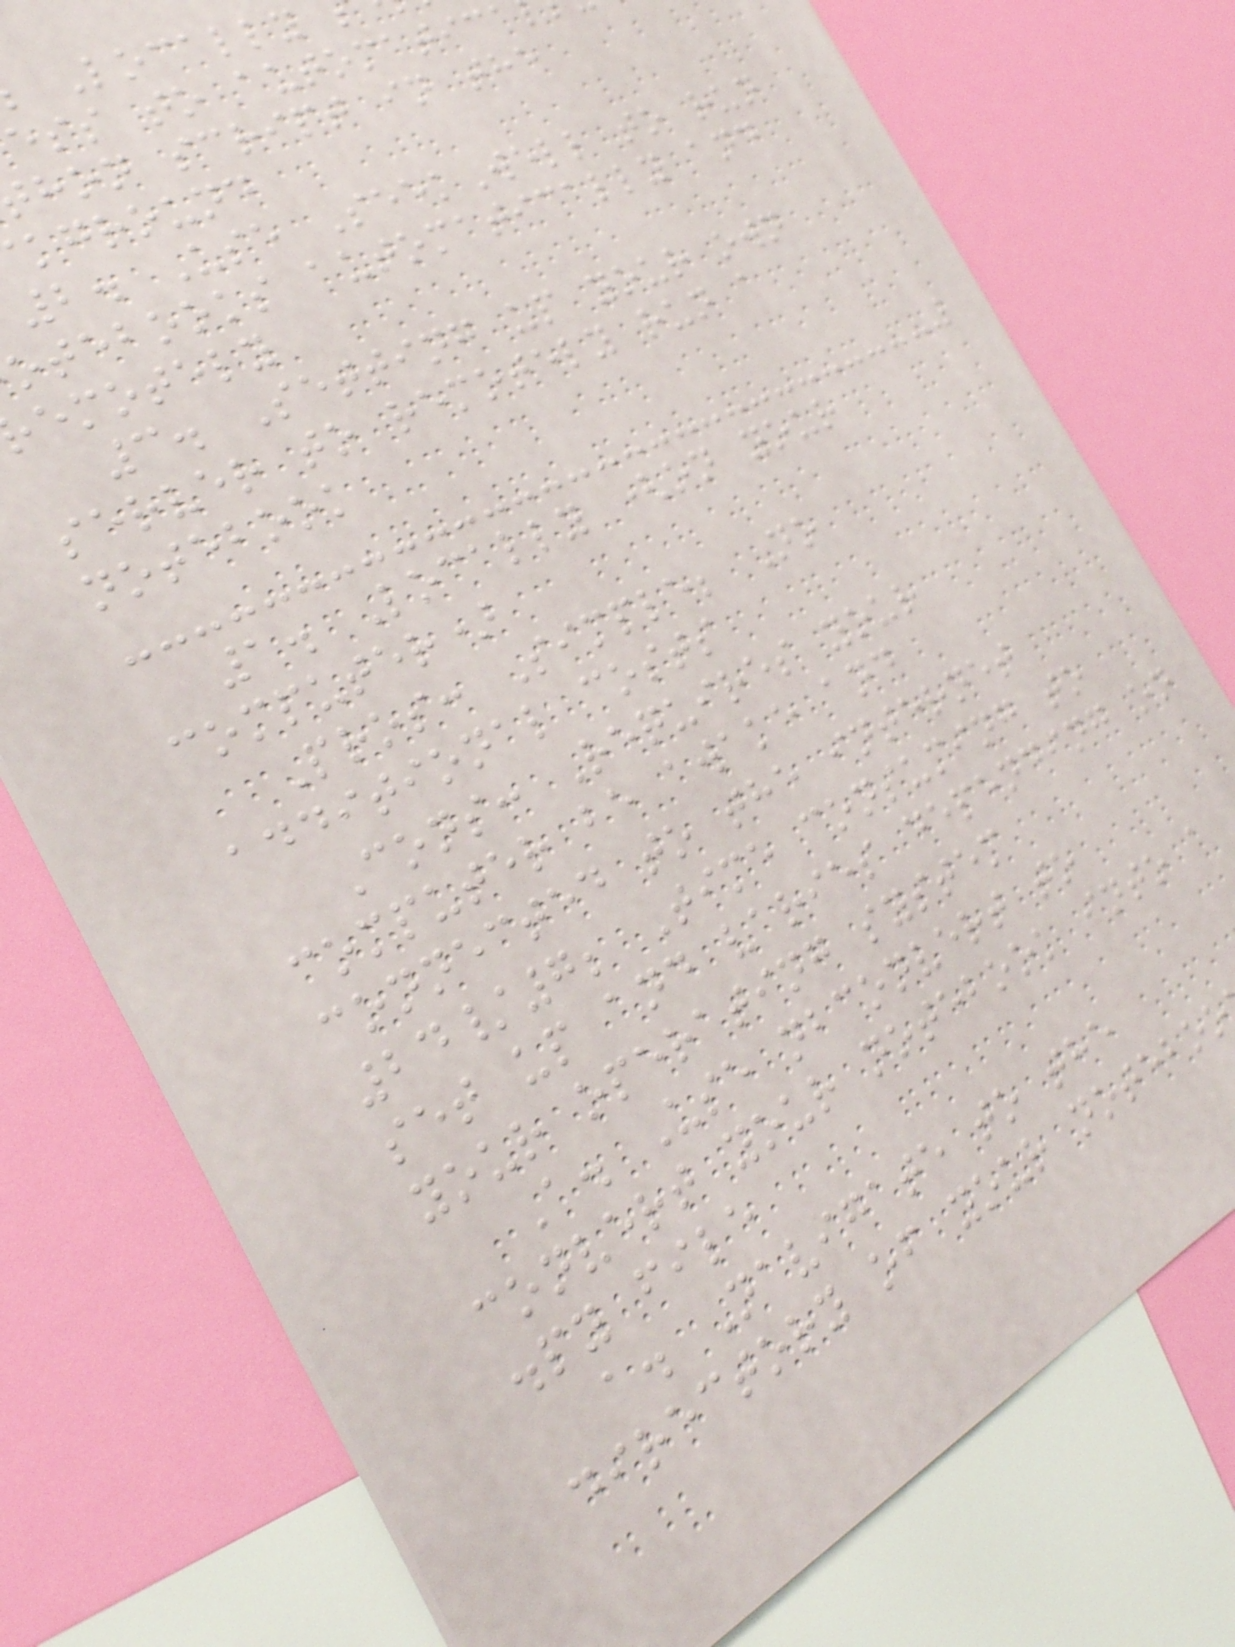Locally
ess to automatica
hon script in the
kground
2. Use SeekWell to run
otebooks automatically and
emotely
3. Setting up your own
server to remotely run a
notebook
1. Locally (on your
computer)
Pros: Simple; No
additional costs
Cons: Requires your
computer be awake and
connected to the internet
24/7; Time consuming to
set up and varies depending on
your operating system
A. Use nbconvert to
convert your notebook into a
.py file
a. Navigate to the
directory of your noteboo
